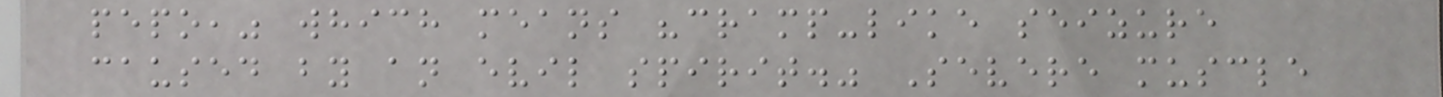pepo," which means "cramp-like seizure
caused by an evil spirit." Severe muscle
